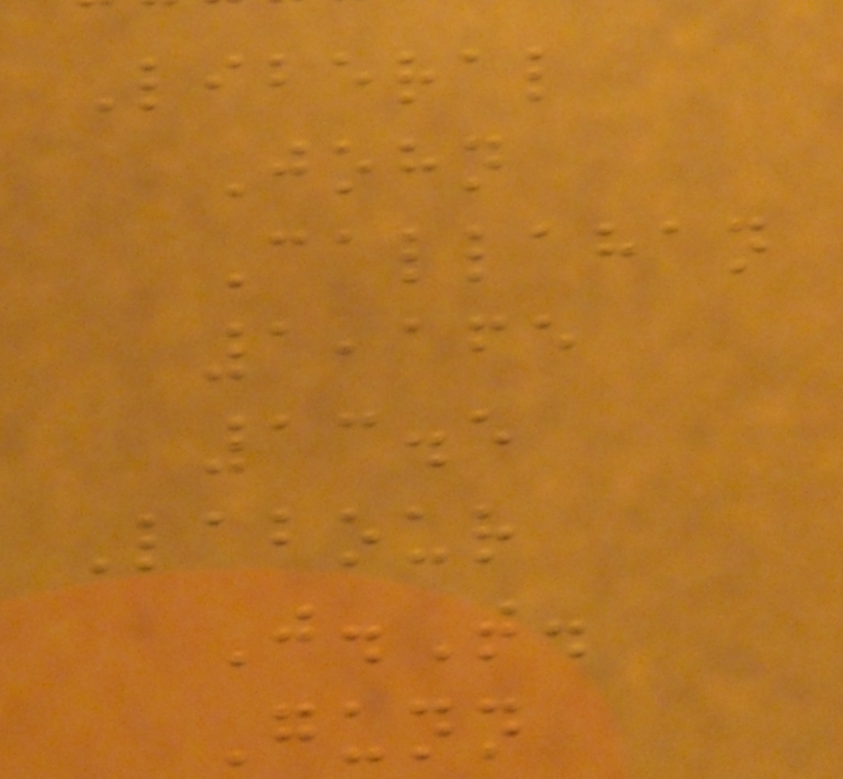Liberal
John
Callahan
1,165
13.5
Labour
J.T.
Gunn
